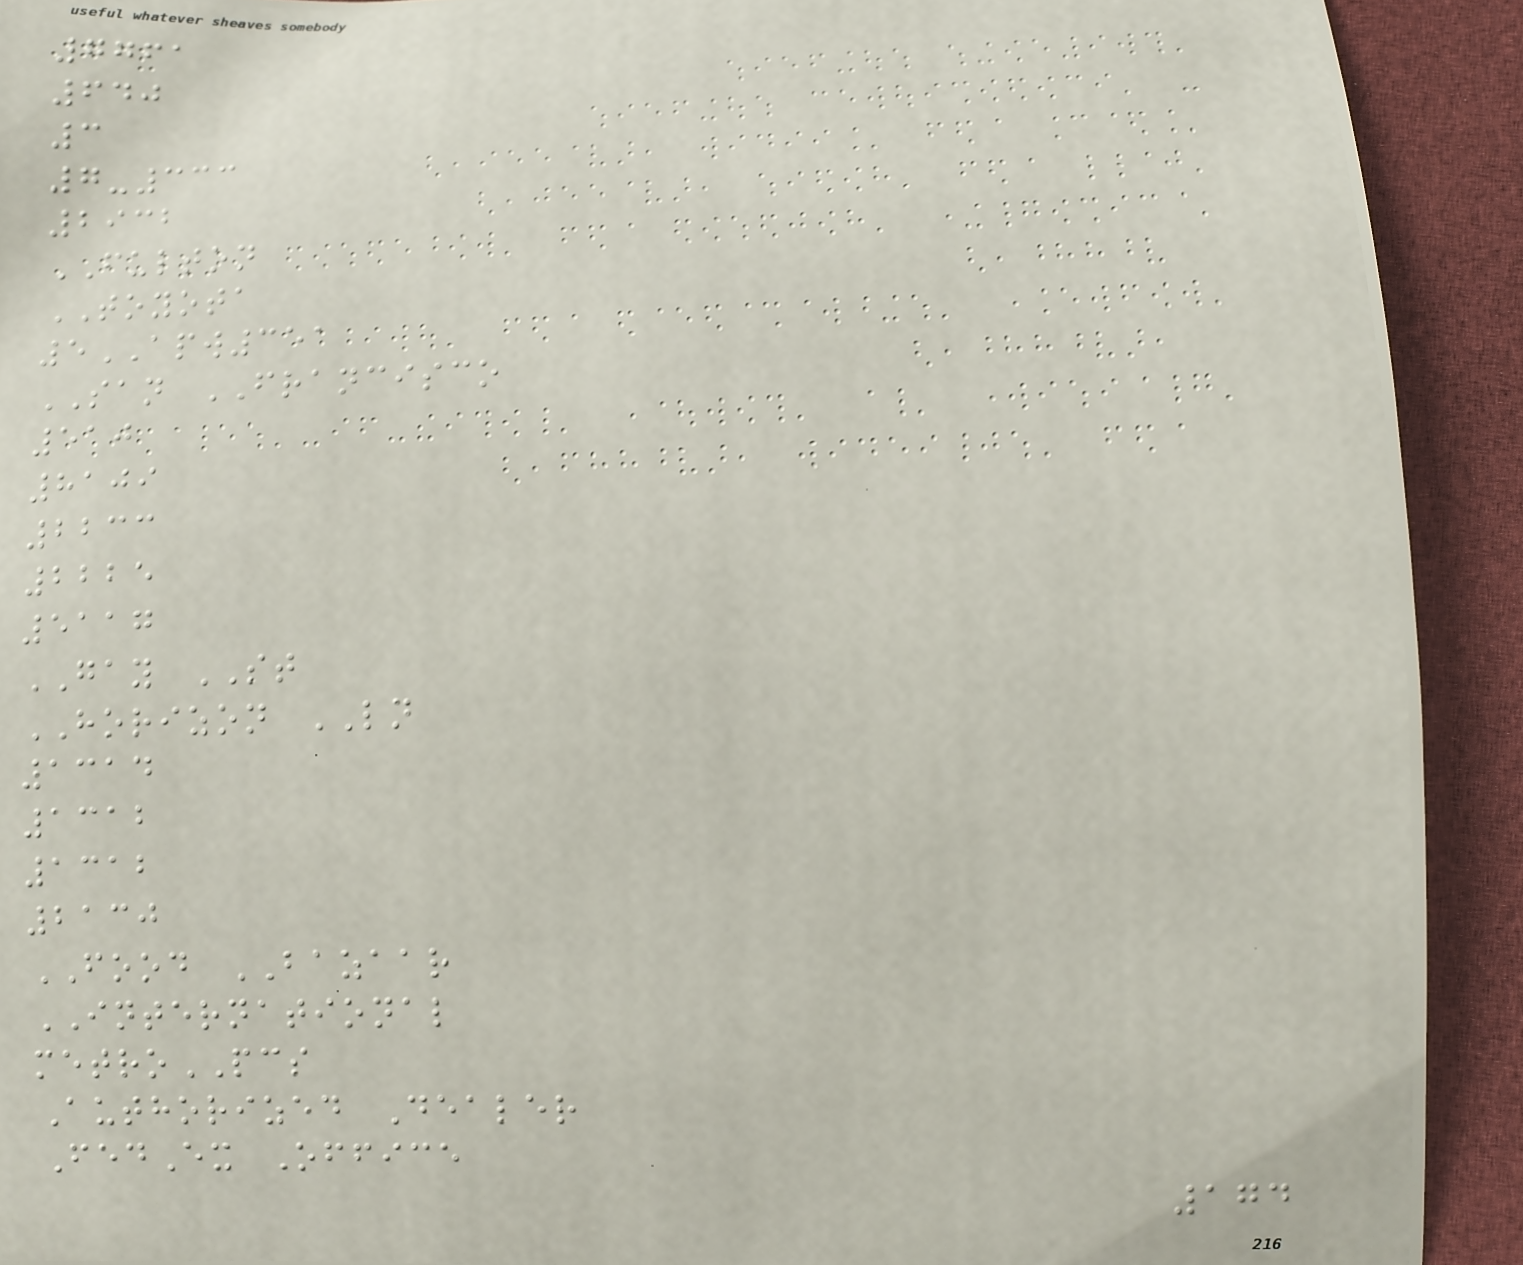7761
640
3
7-333
2932
FULTON
TOYOTA
5APW351
SAN FRANCISCO
510
8109
2233
2225
5117
GAY ST
HORIZON LN
1314
1312
1312
2130
FOOD BAZAAR
INTERNATIONAL
metroPCS
Authorized Dealer
FedEx Office
174
